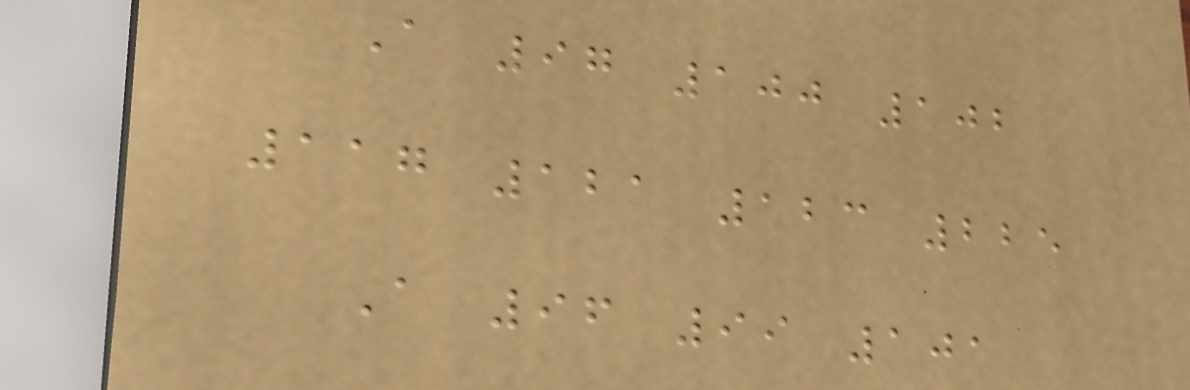A 97 100 102
117 121 123 225
A 96 99 101
